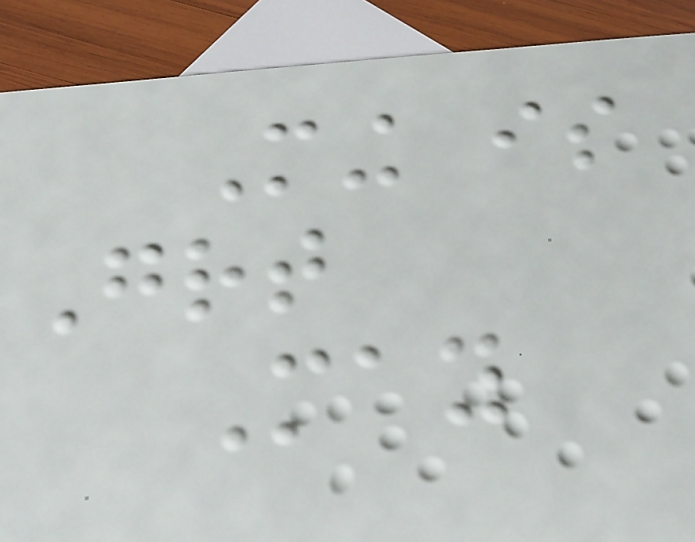Ming is
Great
May
